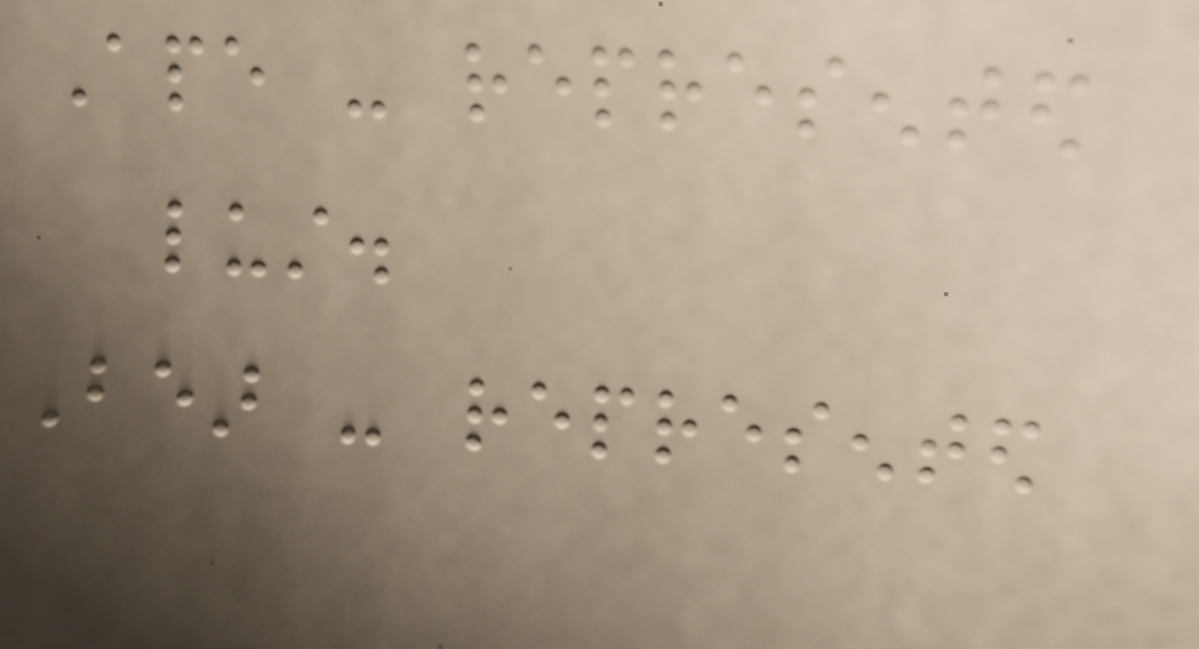Ape - represented
lust.
Bear - represented
